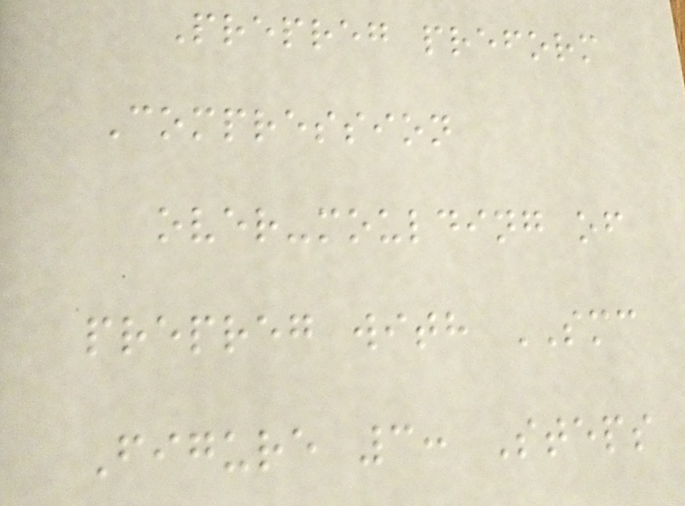Prepreg preform
Compression
over-moulding of
prepreg with SMC
Figure 3: Steps
